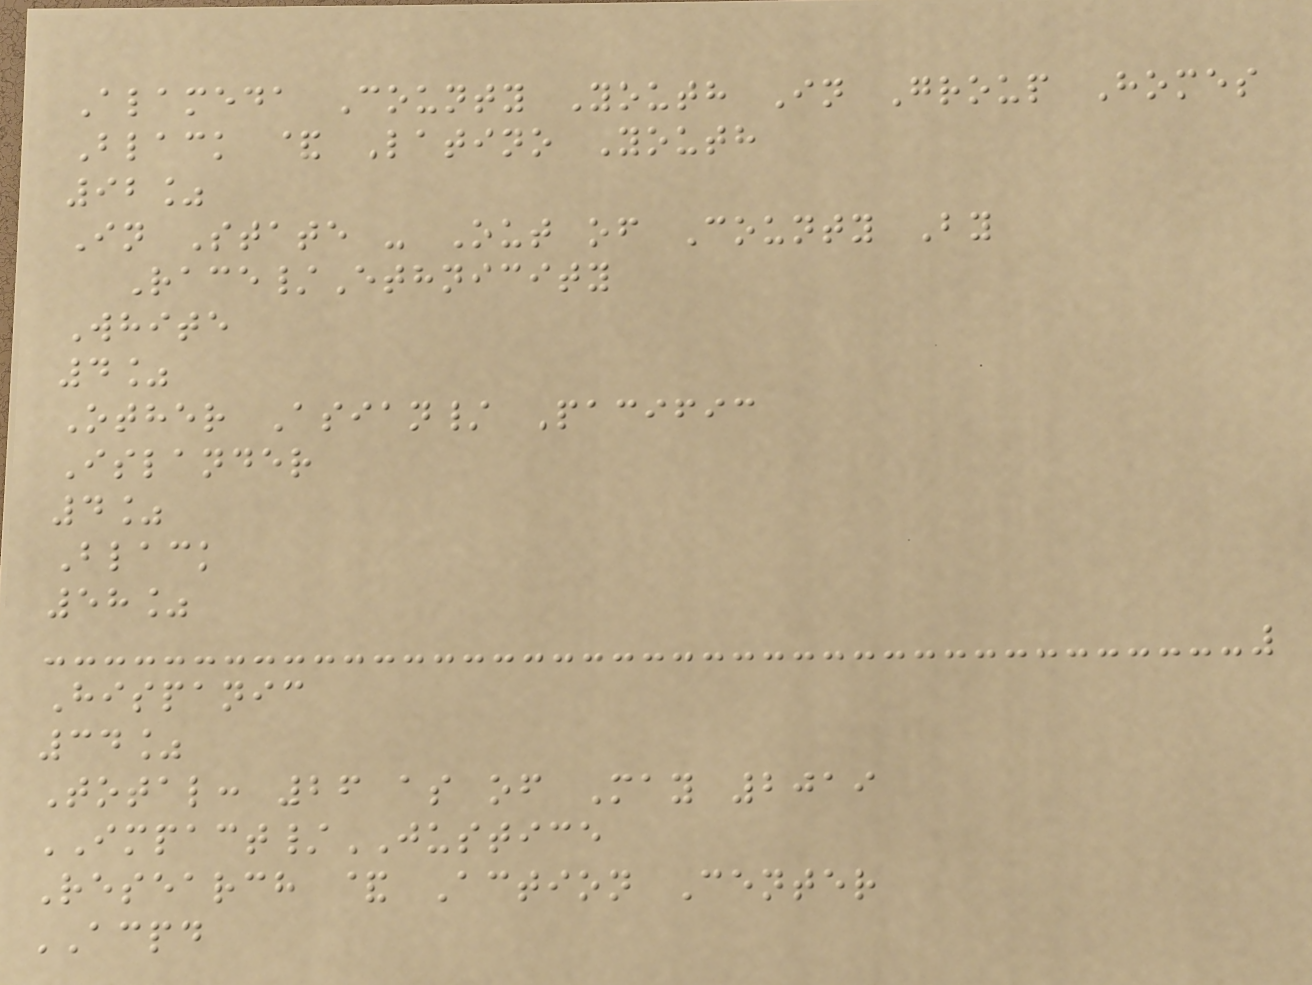Alameda County Youth In Group Homes
Black & Latino Youth
92%
In State - Out of County By
Race/Ethnicity
White
4%
Other Asian/ Pacific
Islander
4%
Black
58%
Hispanic
34%
Total: 26 as of May 2019
IMPACT/JUSTICE
Research & Action Center
ACPD
